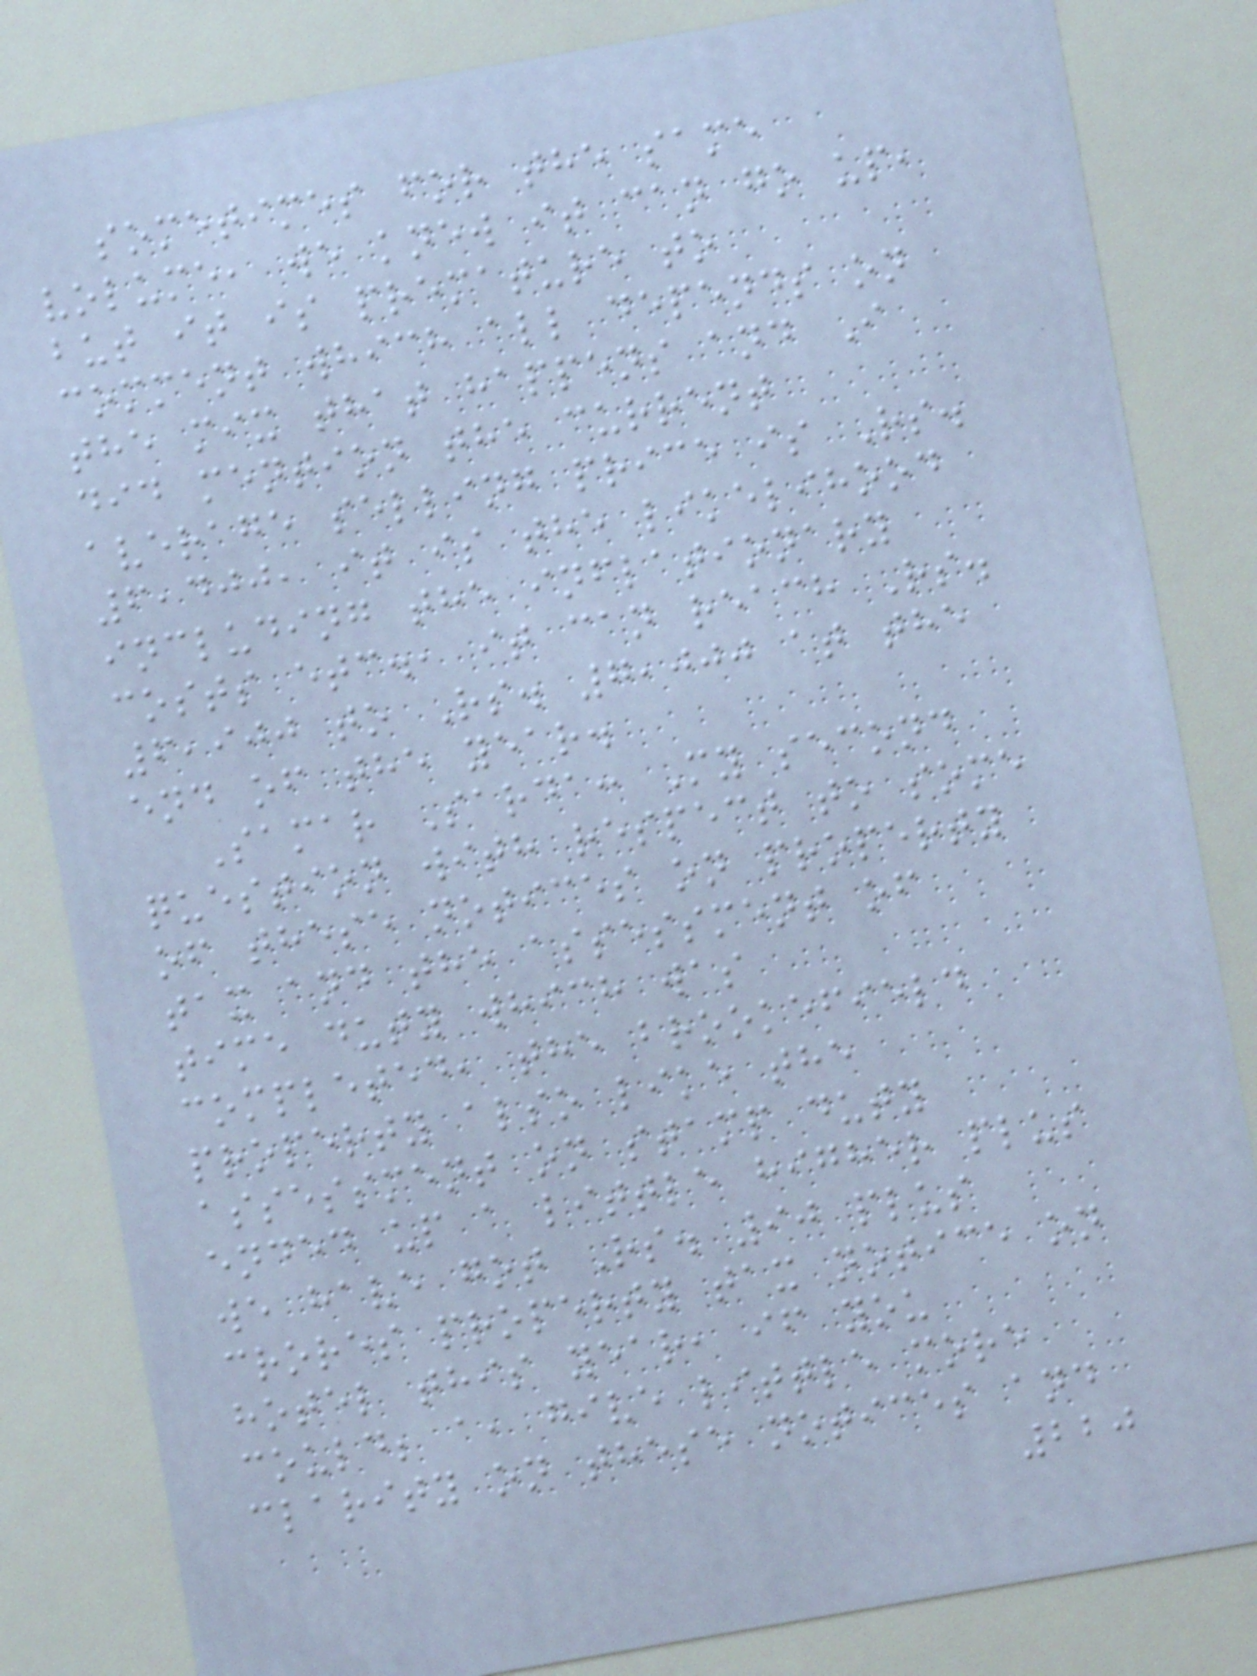sometimes for the same
volume, we knew it can go up,
but it is premature to
comment which all depends on
the mix that happens and I
did mention the current
average selling price is Rs.
6,400, it is the likelihood
including the inflationary
costs etc., it can reach Rs.
6,900 to Rs. 7,000 at the
end of the year.
Samar Sarda: My second
question with respect to some
of these notices on property
tax and the assessment of
time duty which was
completed, the brookefield
property also like the
assessment on stamp duty
ended up a little higher plus
we have got Rs. 90 plus
crores property tax notice on
hotel this year, if you
could; a, give little more
clarity on these notices and
220
